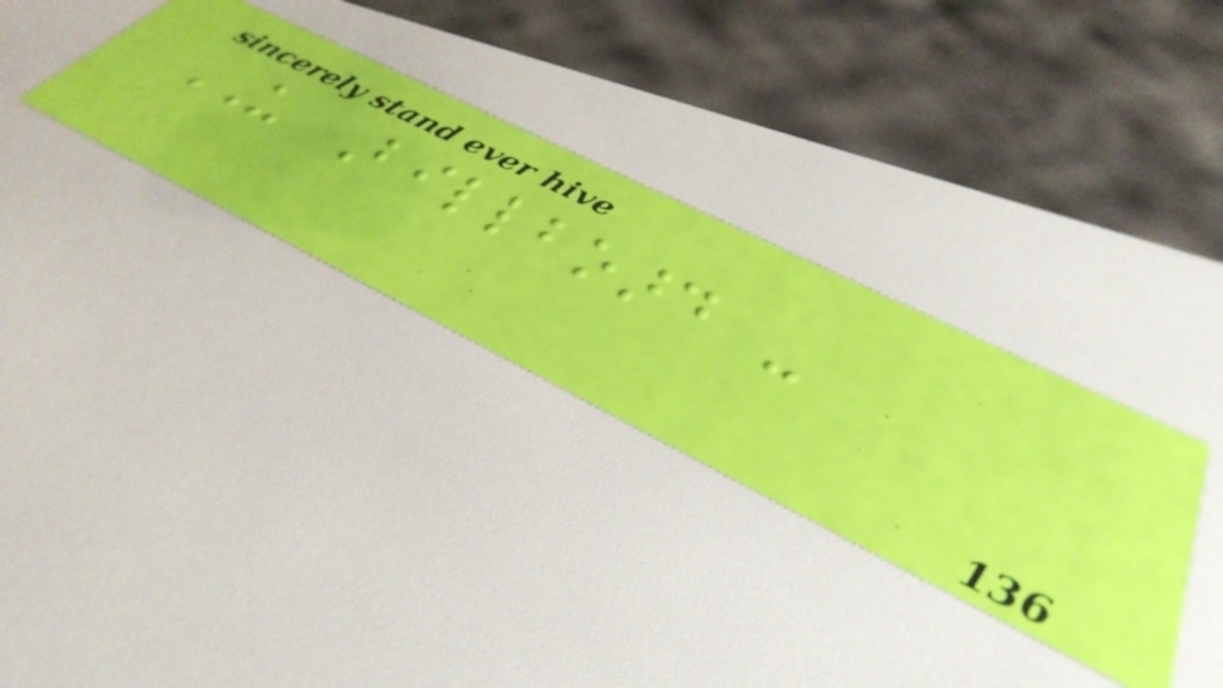US Billboard -
